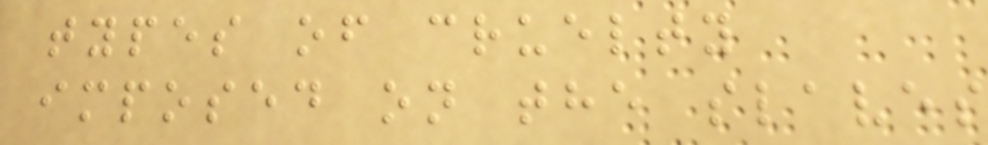types of cruelty
imposed on the slaves
